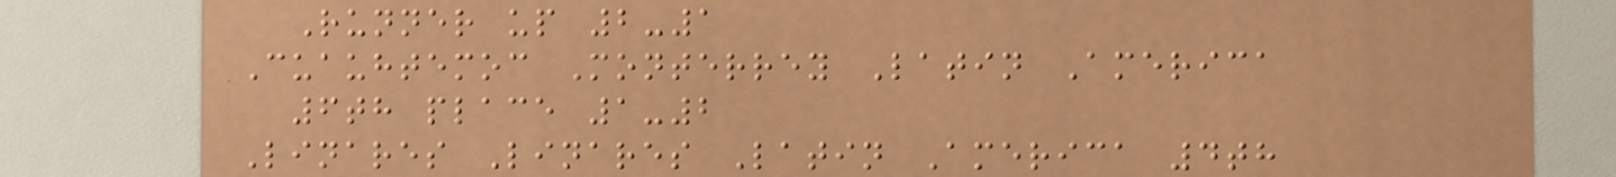Runner up 2-1
Cuauhtemoc Monterrey Latin America
6th place 1-2
Linares Linares Latin America 4th
